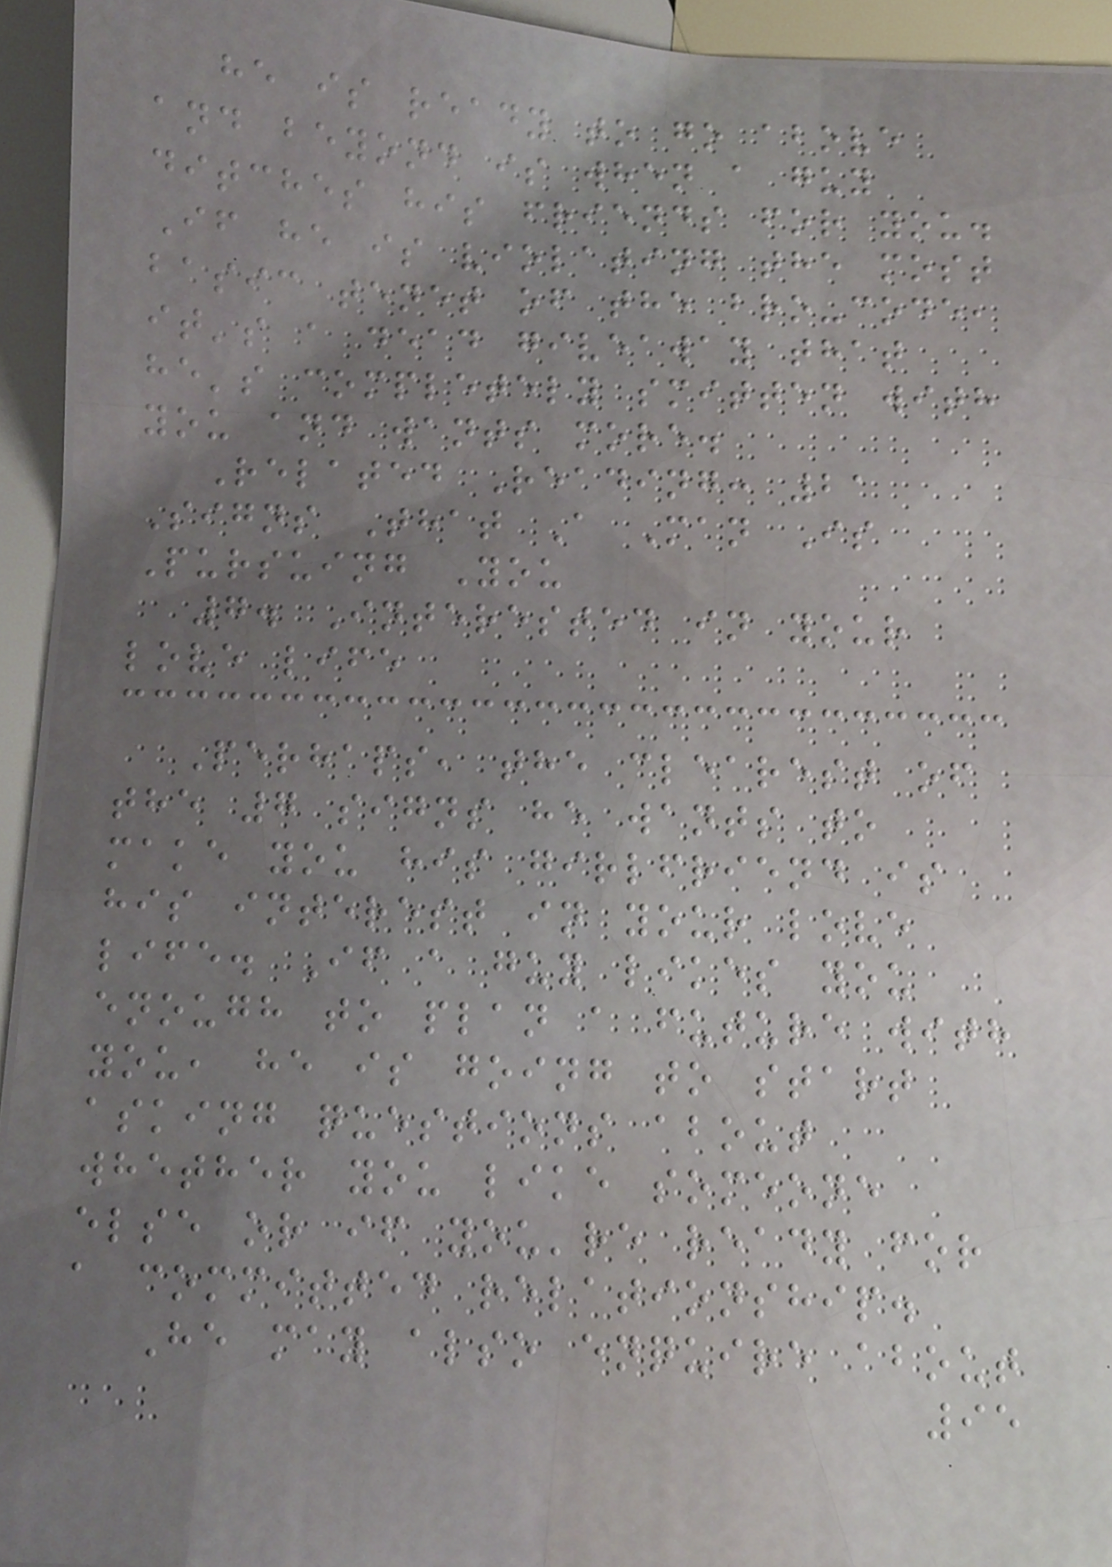he is ready to go above
and beyond is when a guy
ditches his friends for you.
If he is violating the most
basic tenet of the bro-code,
it's a dead giveaway that
he's completely smitten with
you and wants more.
Related Reading: 21
Signs That A Man Is
Pursuing You
7. Interested in your
love life
Perhaps, the clearest of
the 7 signs he wants to
make you his girlfriend is
his interest in your love
life. If a guy likes you
enough to plan a future with
you, he is going to start
asking questions about
whether you like someone
else or if you're ready for
a committed relationship.
He may also enquire about
95
